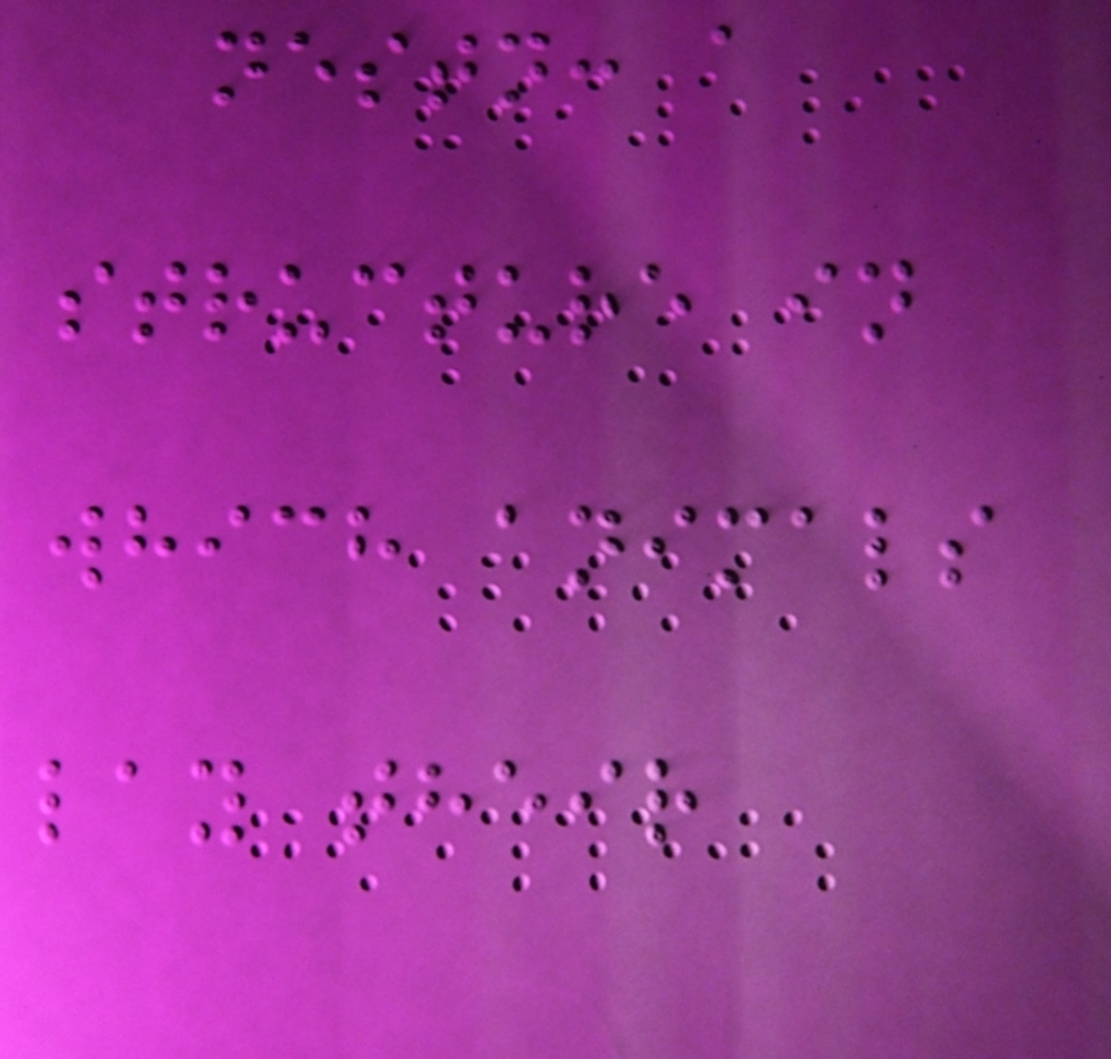nestn: a
structure in
which animals
lay their
